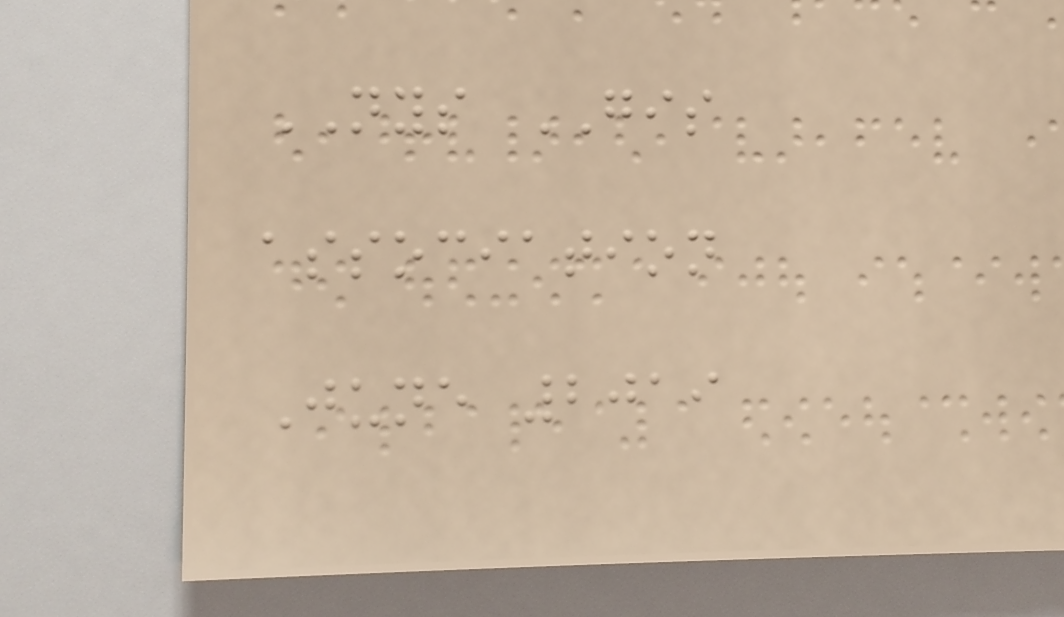NYS GIS
association
June 2019
